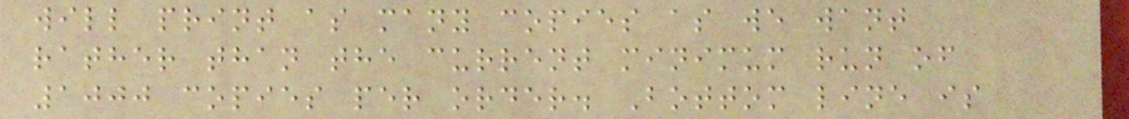will print as many copies as we want
rather than the current minimum run of
1000 copies per order. Bottom line is
